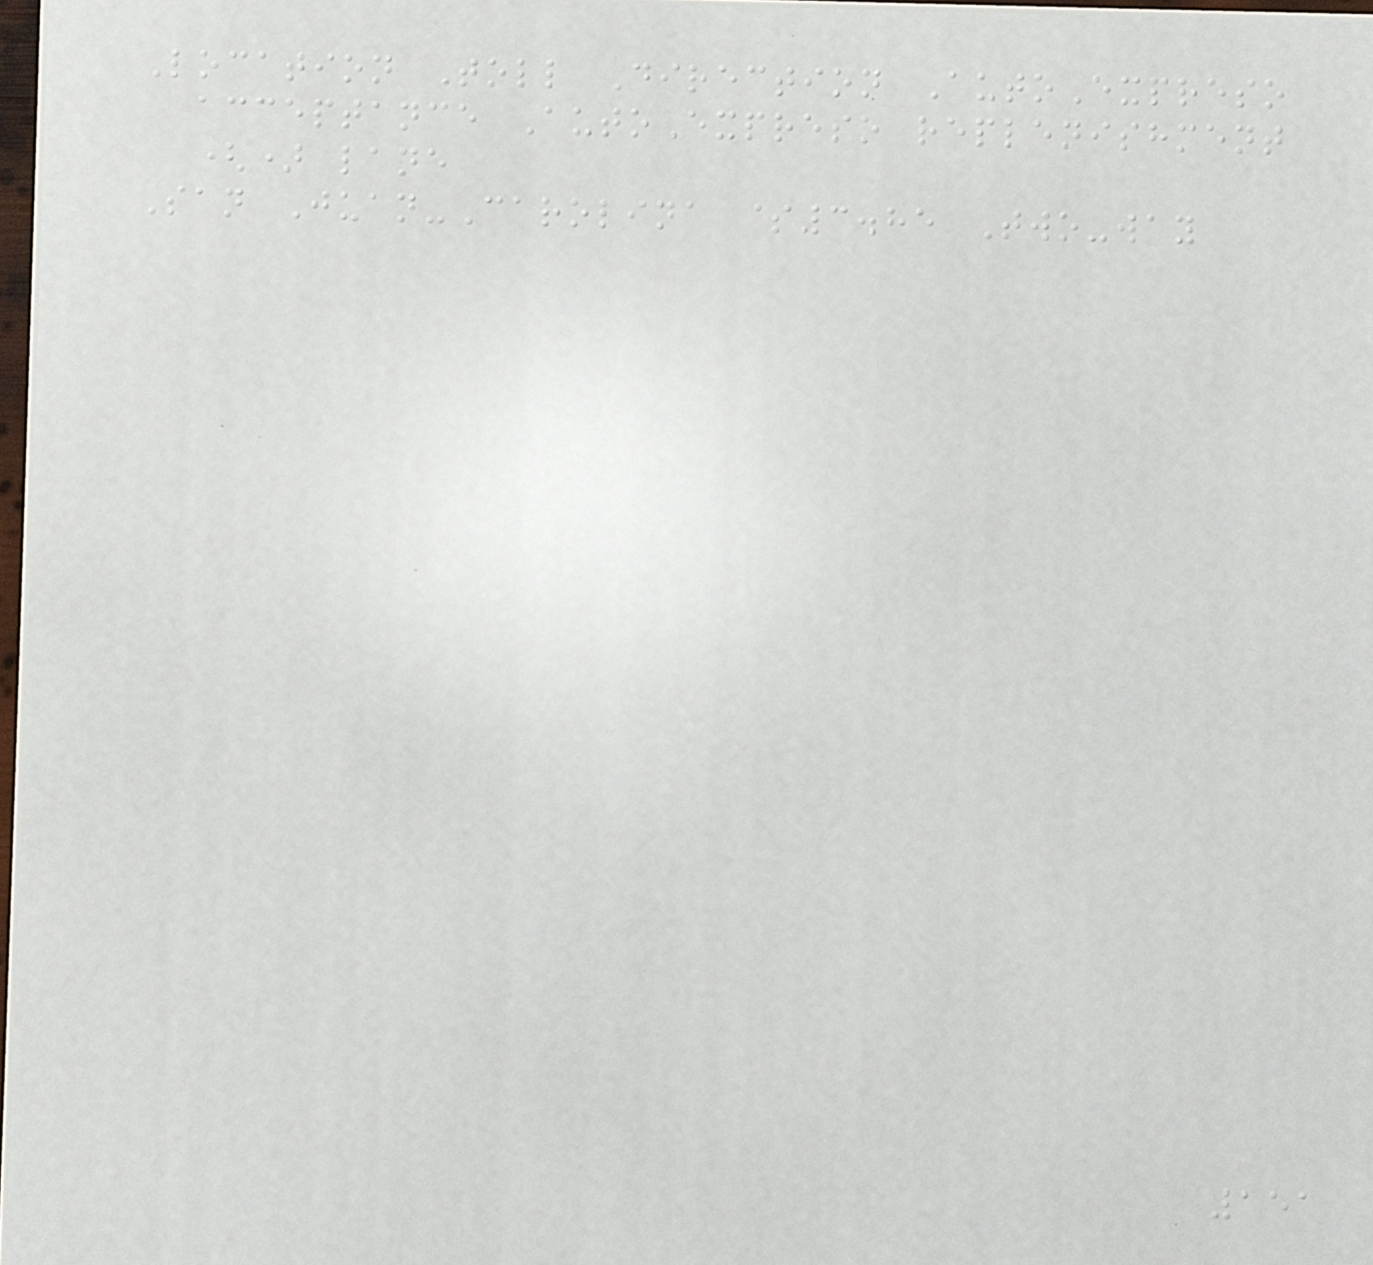Location Toll Direction AutoExpreso
acceptance AutoExpreso replenishment
() lane
San Juan-Carolina $3.85 Two-way
151
